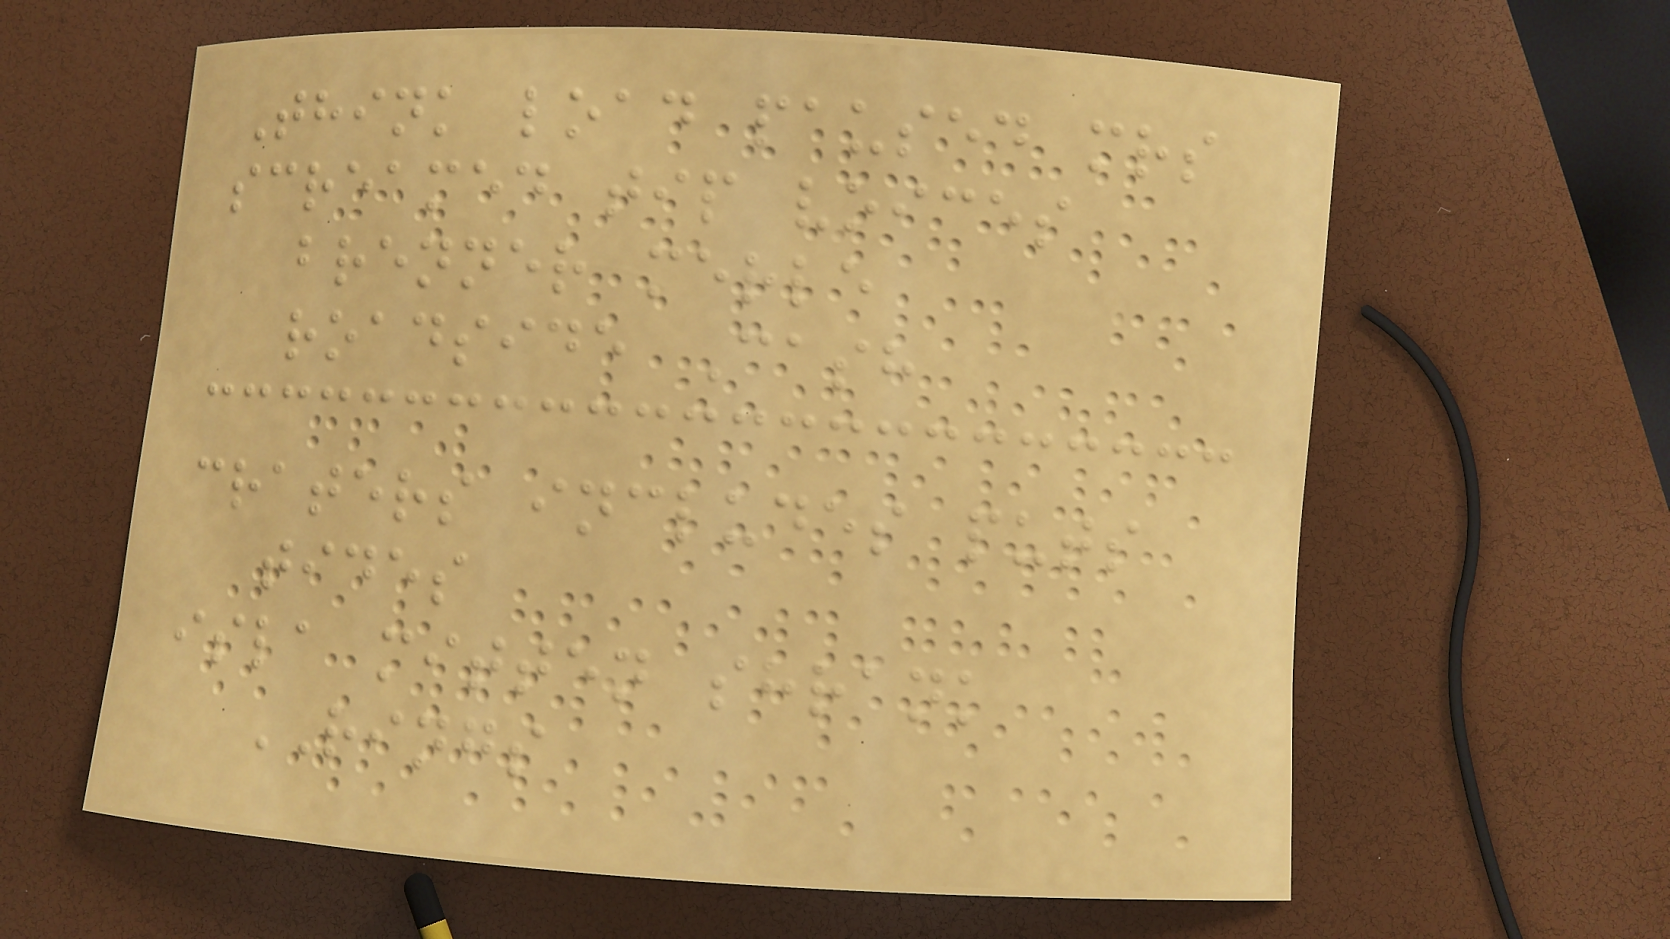Think load paused mrs
screamed tip voices
brenner merle
roadside Cash
craters includes puts
tides
isla mitten shrank
RINGS
